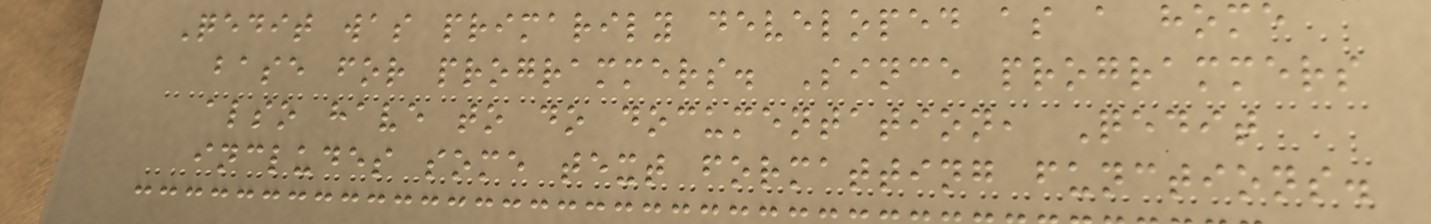Qedit was primarily developed as a home
base for programmers. Since programmers
also have to do documentation, Qedit
includes some text formatting functions.
